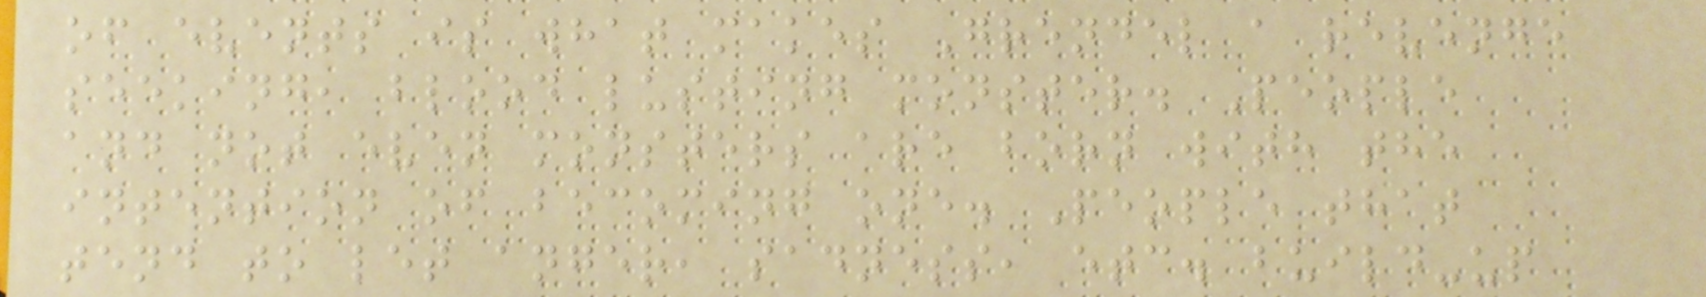of events is what makes Grendel a revenge
seeking, blood lusting monster. People
and not even monsters are born with the
intention of becoming one. People that
tend to let anger, sadness, etc. build-up
